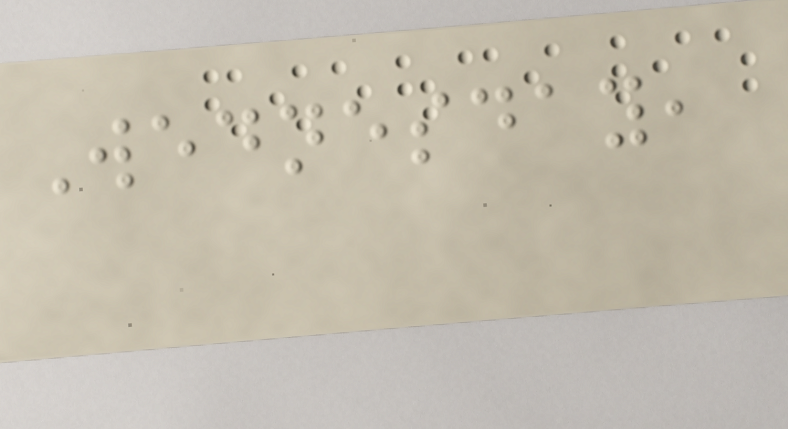Wednesday,
